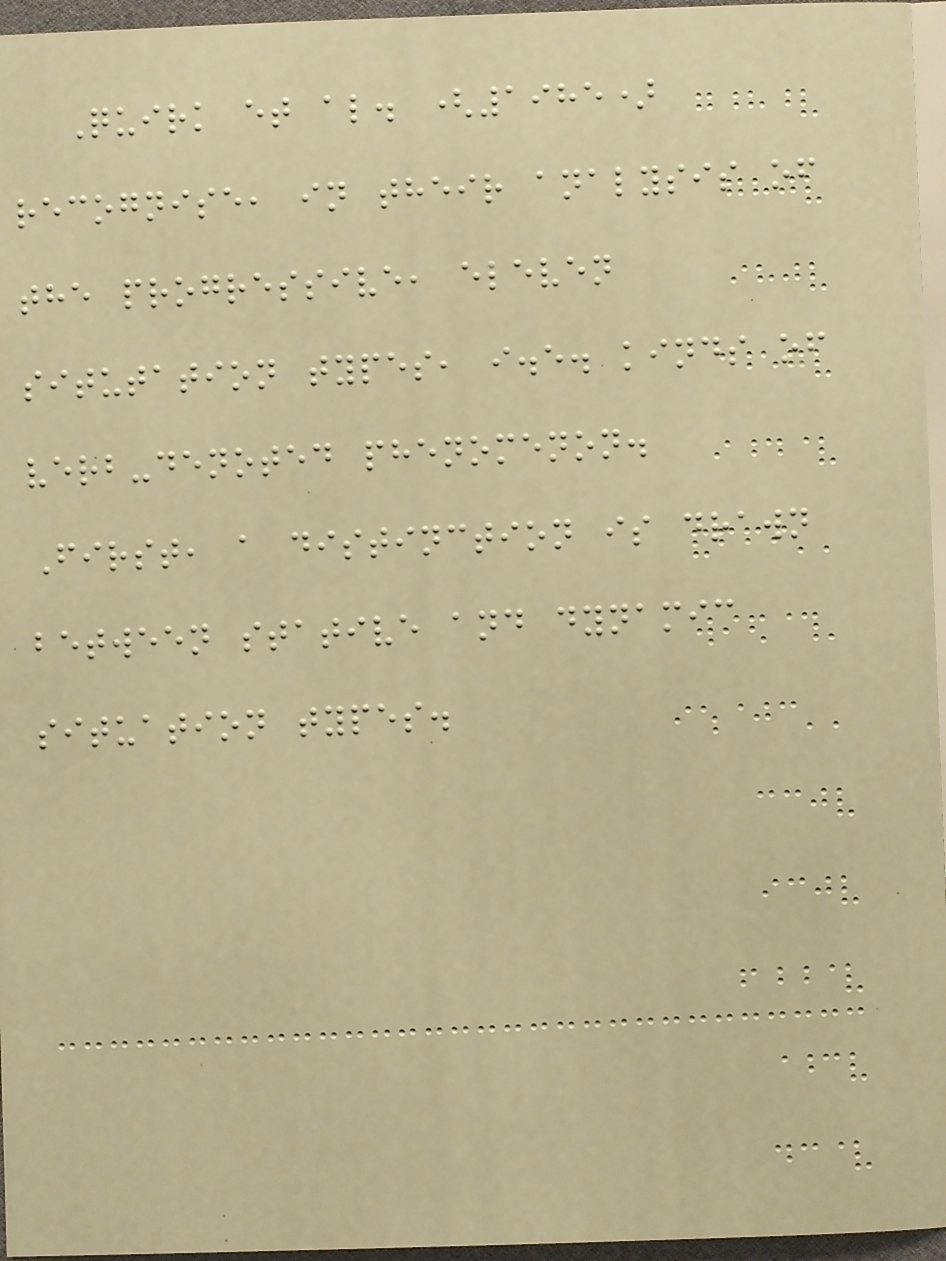Quirk et al. (1985)
recognise, in their analysis of
the progressive, eleven
situtation types, i.e. kinds of
verb-denoted phenomenon.
First, a distinction is drawn
between stative and dynamic
situation types.
